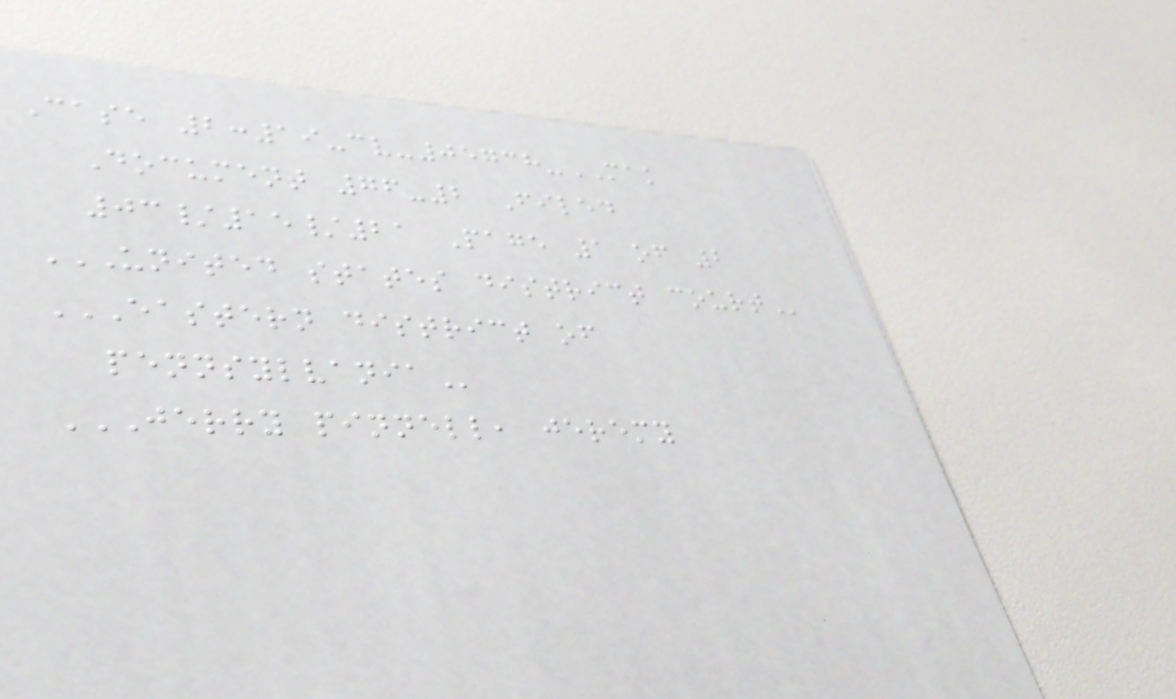Case 2:19-cv-05738-MAK
Document 76-2 Filed
03/15/21 Page 1 of 2
UNITED STATES DISTRICT COURT
EASTERN DISTRICT OF
PENNSYLVANIA
JERRY PINNELL, JEREMY
